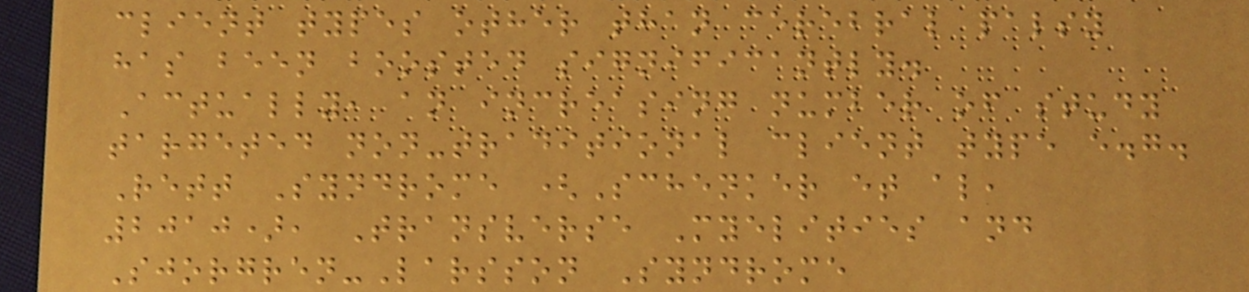client types other than cerebral palsy
has been boosted significantly.
Actually, an increasing number of study
targeted non-traditional client type e.g.
Rett Syndrome (Schenker et al,
2010), Transverse Myelities and
Sjorgren-Larsson Syndrome
